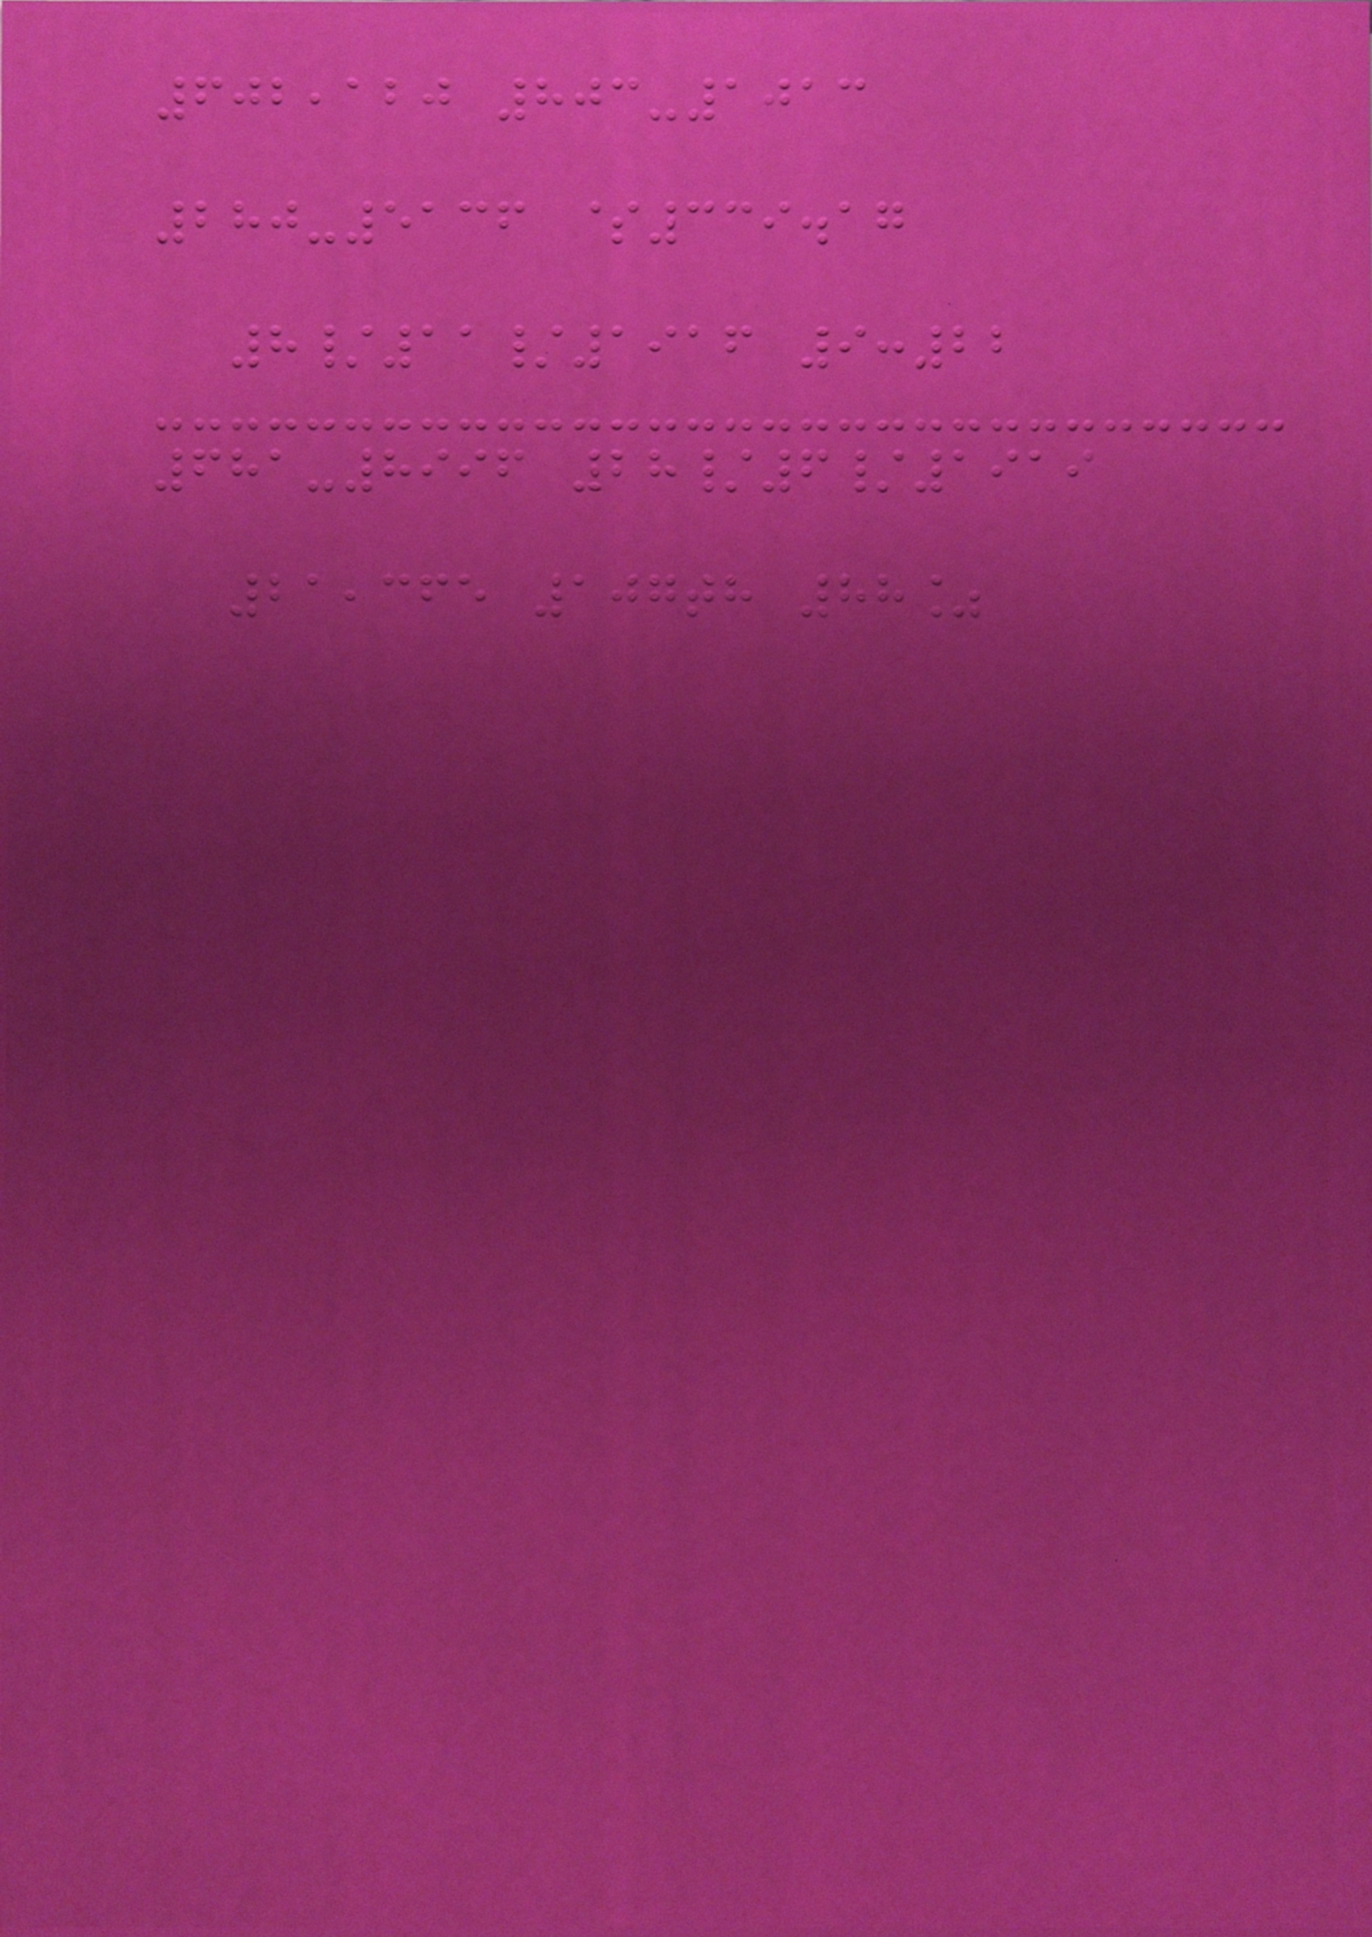602,120 803-1013
280-5136 $339.17
8/11/1916 9:22
681-8996 28/6/1919
21,365 107th 88%
